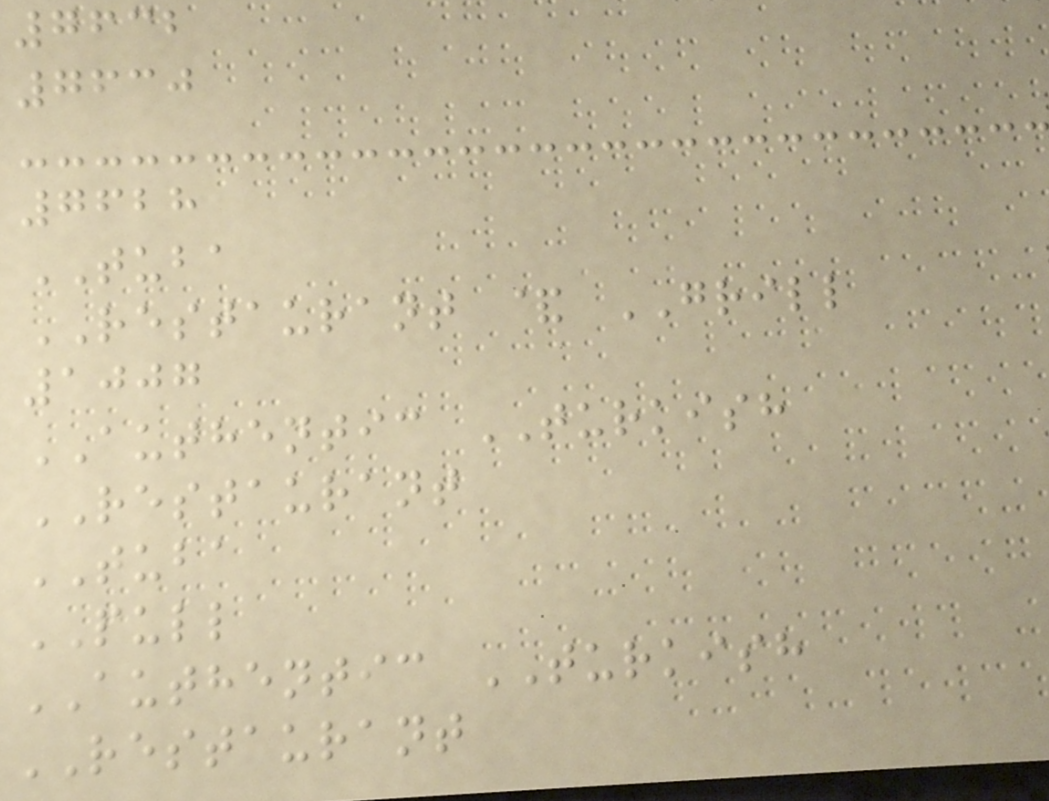7632
7630
7628
TUBA
RESTAURANT & GRILL
1007
AUTHENTIC TURKISH
RESTAURANT
TUBA
PULL
AUTHENTIC TURKISH
RESTAURANT
